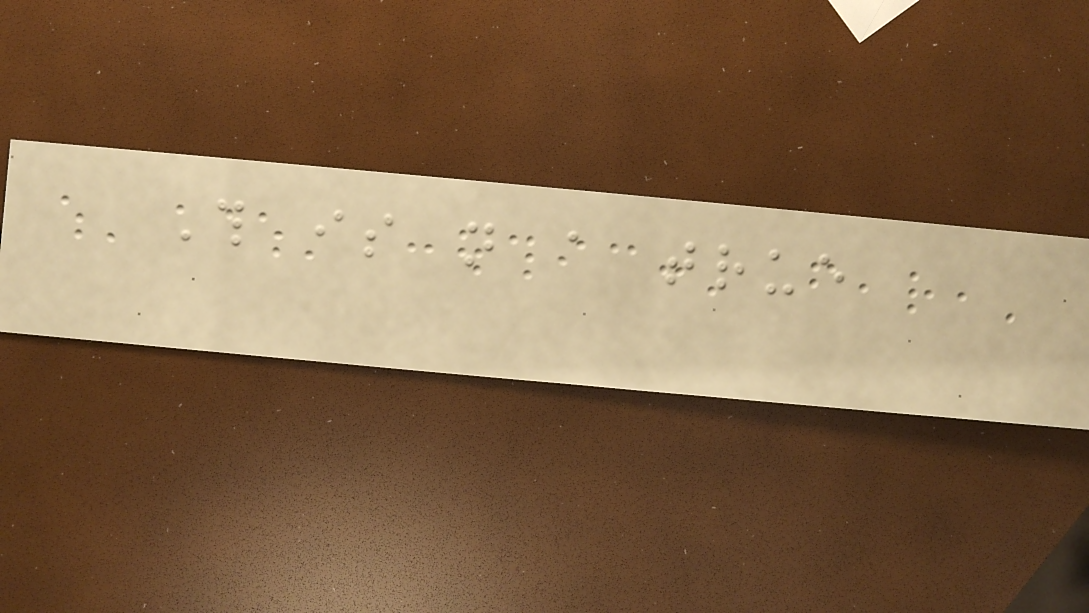This is not a true
